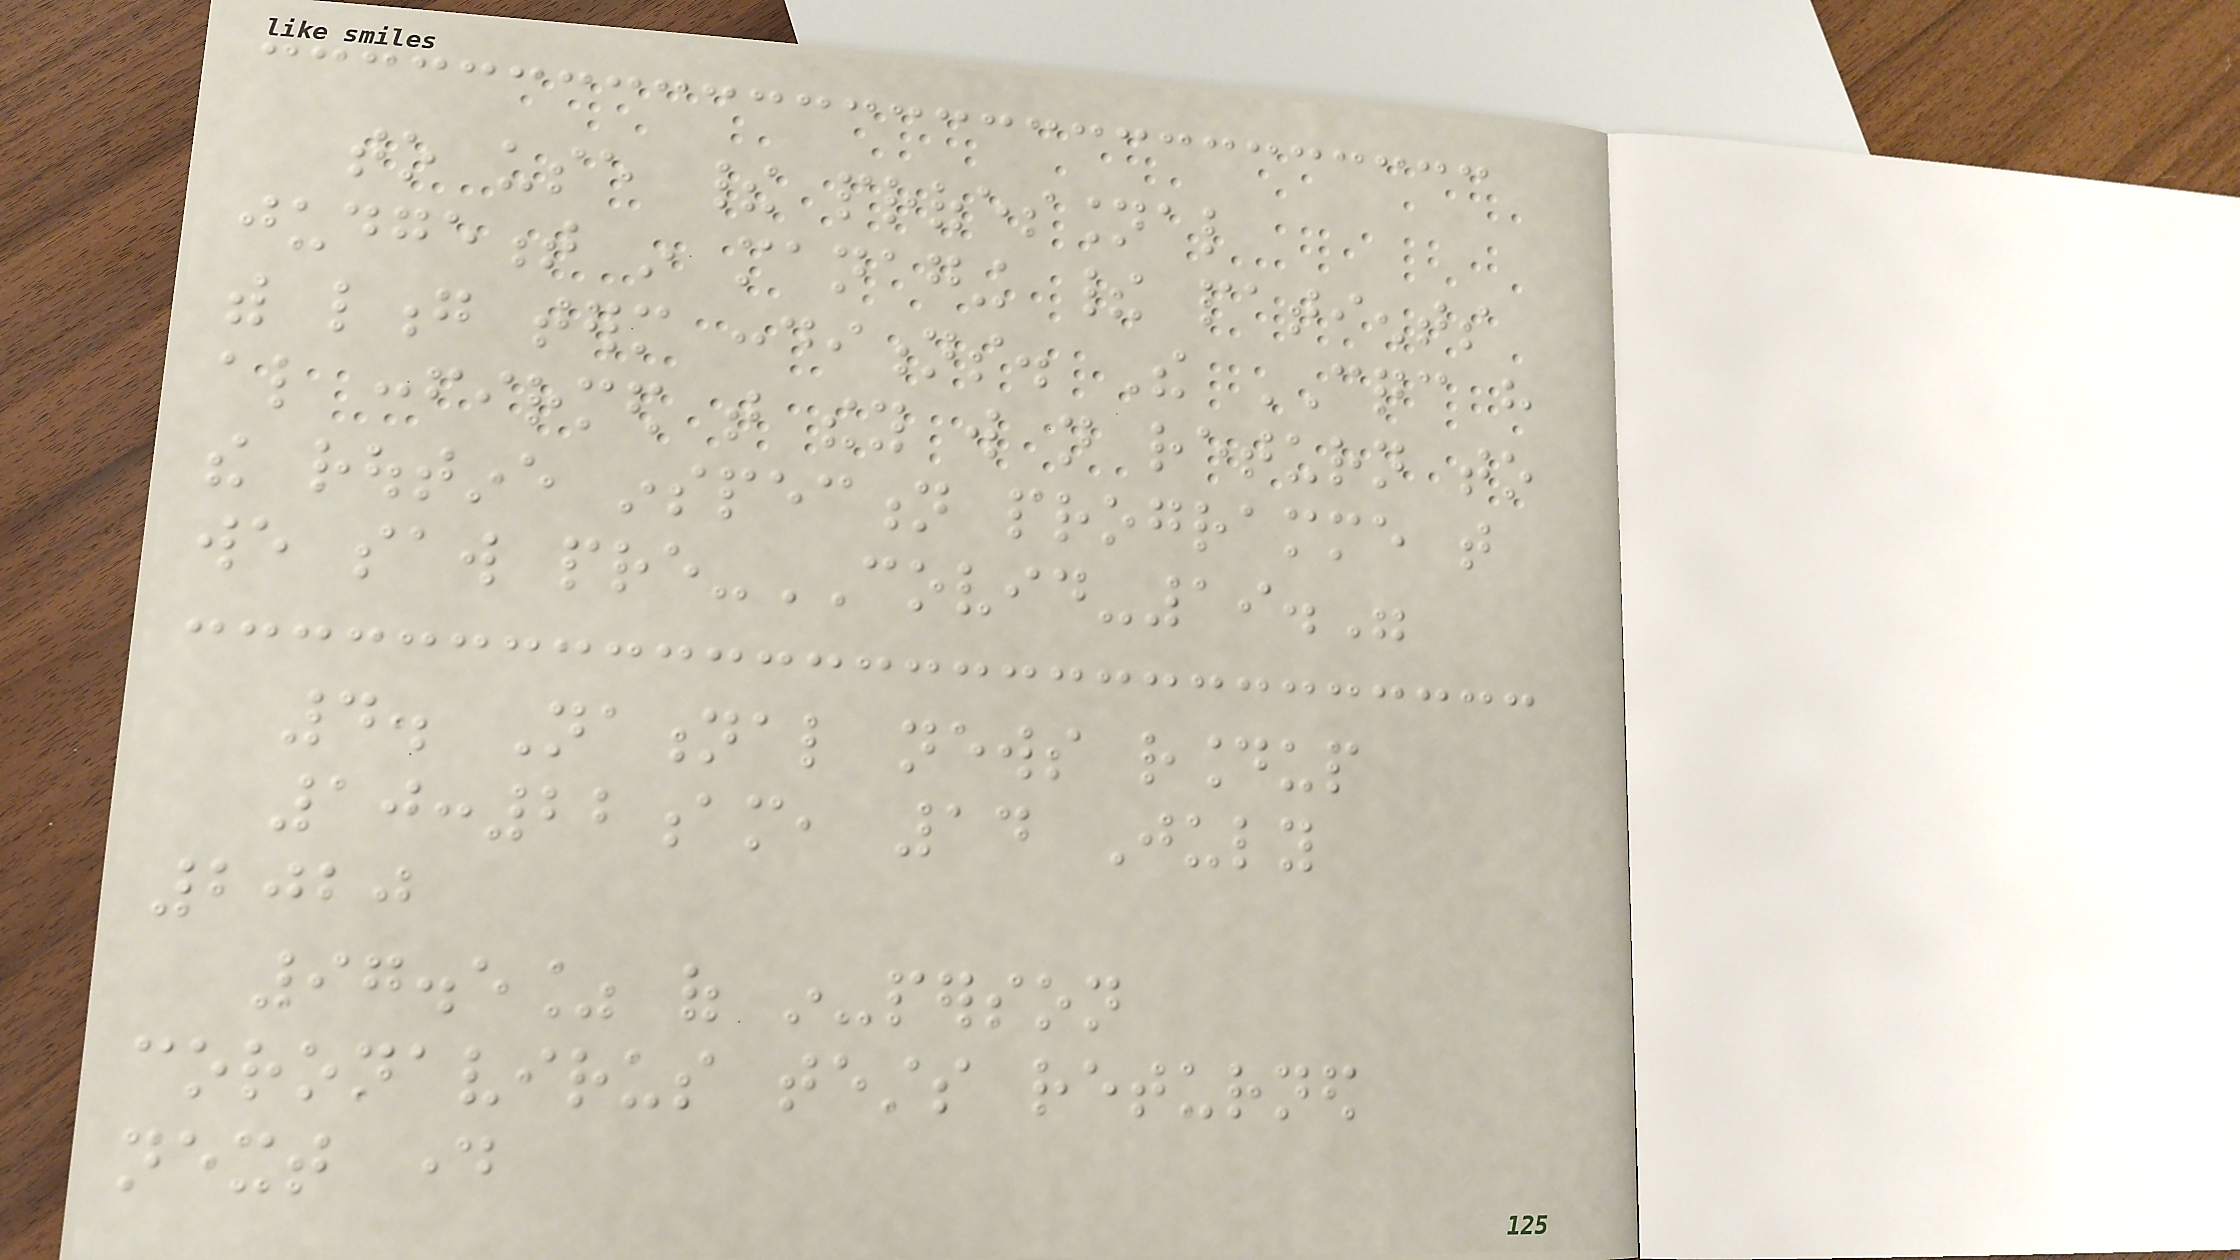to use their professional
judgement in managing their patients
with long term conditions. The CQC have
also confirmed that they will not return to
the routine inspection programme that
we saw pre-COVID-19."
4. National news roundup
10:22am, 14 July
2020
97.5% of in-person
coronavirus tests returned
next day
